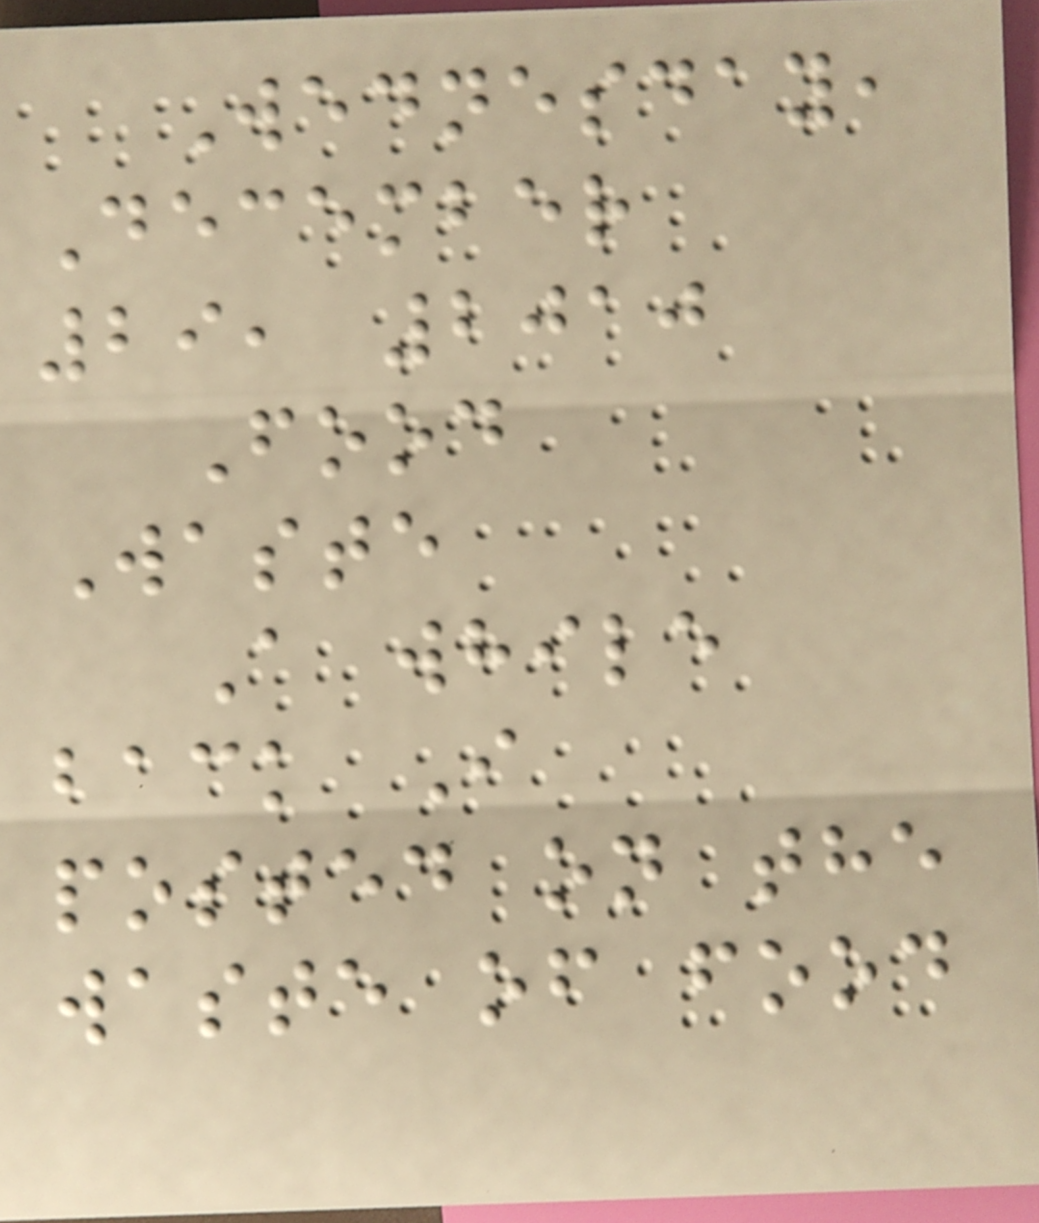Wednesday,
December
29, 2010
Food
Waste
A while
back I
posted on the
waste of food
